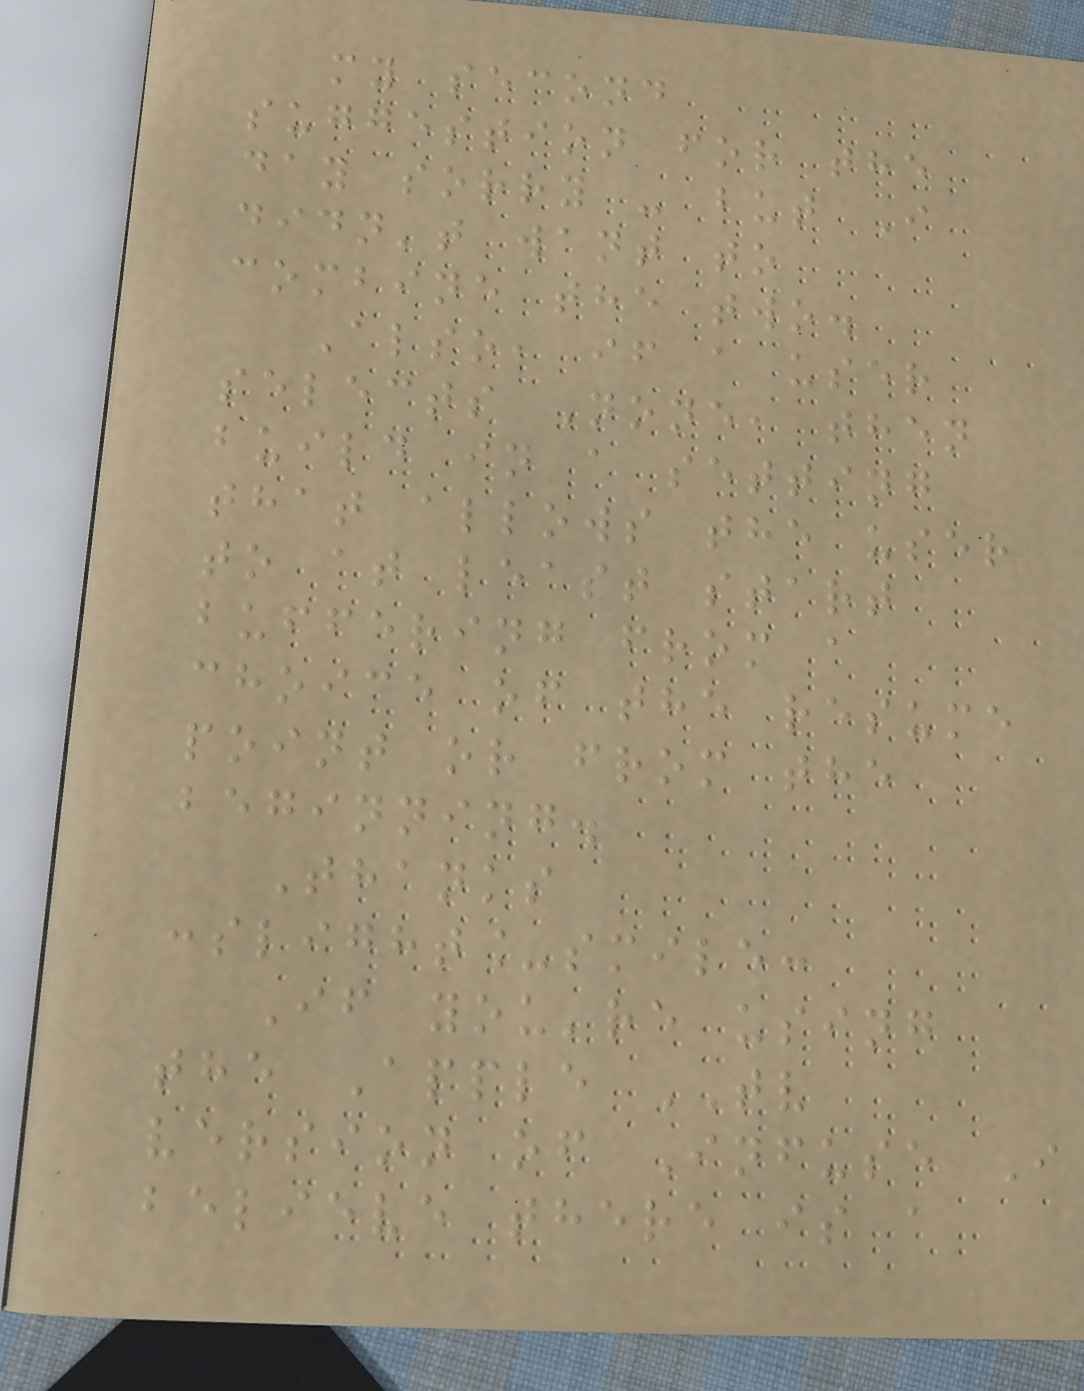my second
suggestion for the
day sorry - but I
didn't want to
combine the two.
Also, if a user
selects None, then
build in a setting
that allows the user
to at least start
buffering from a
choice of the resume
point or from the
beginning.
Thanks
:slight_smile:
If you're using
the Apple TV
version of Infuse I
believe there is a
